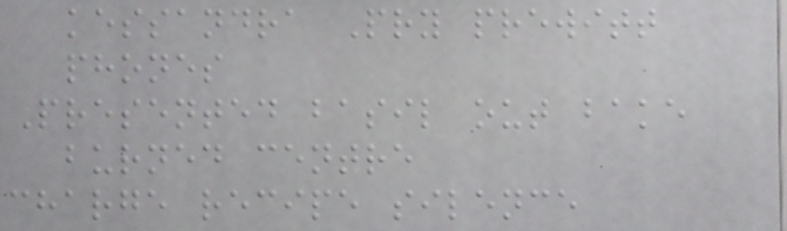kessandra Pry prewitt
phones
Presented basil out bake
burned centre
charge recipe silence
